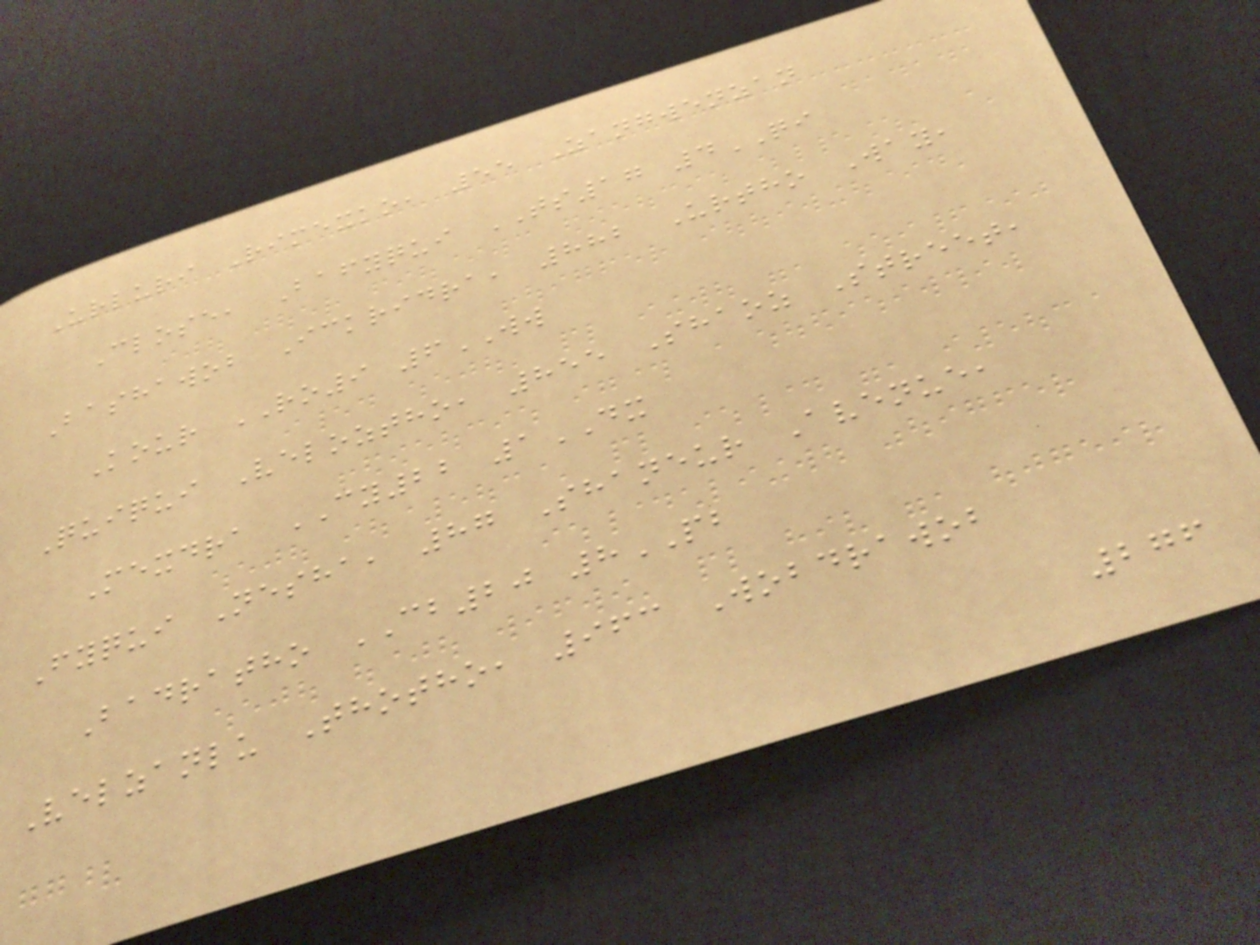Urluri Rimexko, 55 Zangwenzan
Close, Bafyqui TS17 4QI
Bashawob Ickridra, 882 Urtho Way,
Kour RO9 6WW
Quiqui Veloztho, 855 Shaoz Street,
Mexdra CY22 1DX
Fyqui Nesha, 87 Shaneur Avenue,
Badratho CB20 8PB
Velzanlu Thotho, 963 Wobdrawob
276
